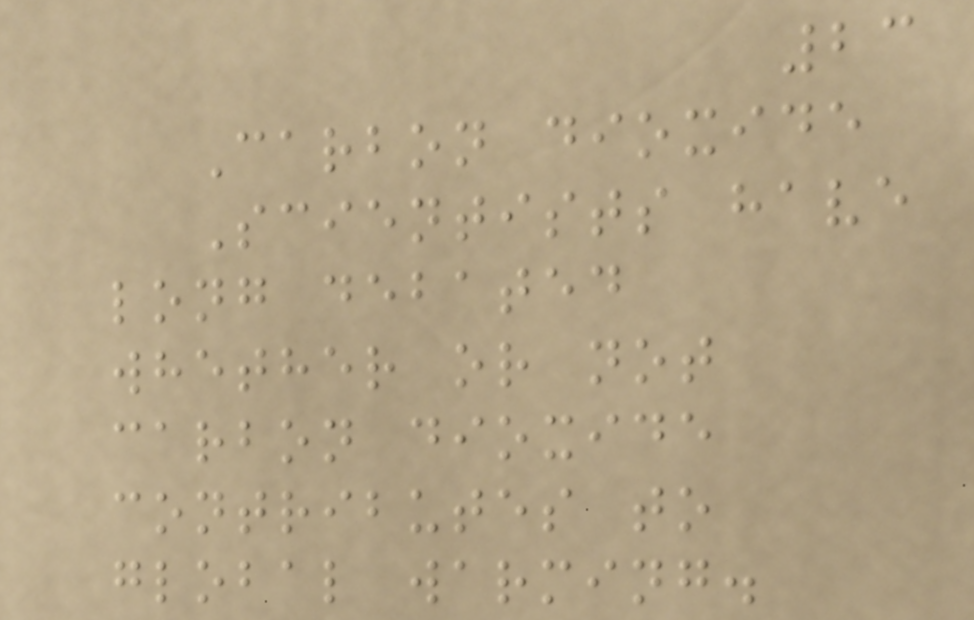23
Carbon dioxide
Scientists have
long debated
whether or not
carbon dioxide
contributes to
global warming.
